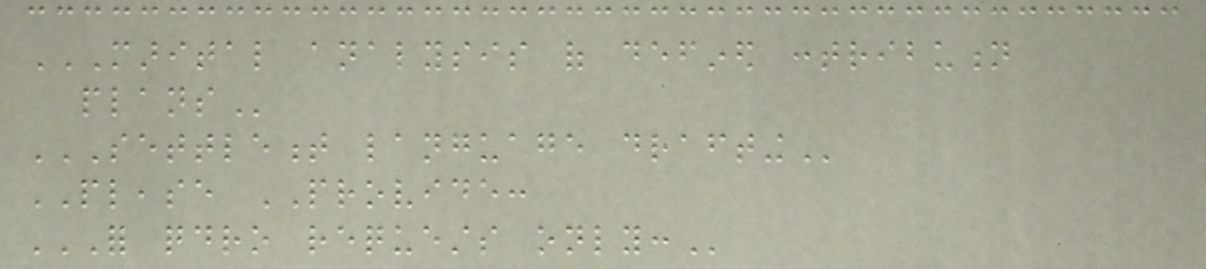MARITAL ANALYSIS OF DEFINED CONTRIBUTION
PLANS
SETTLEMENT LANGUAGE DRAFTING
PLEASE PROVIDE:
FOR QDRO REQUESTS ONLY:
